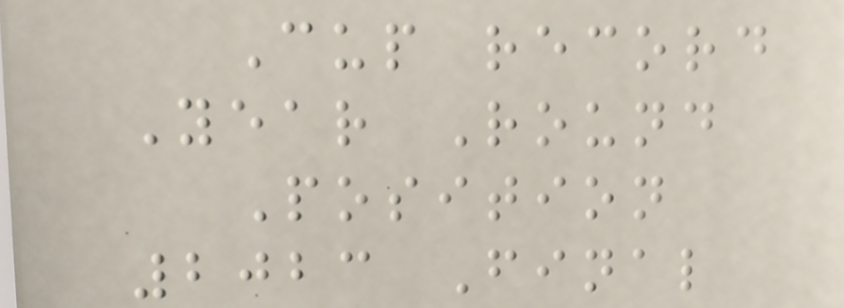Cup record
Year Round
Position
2023 Final
